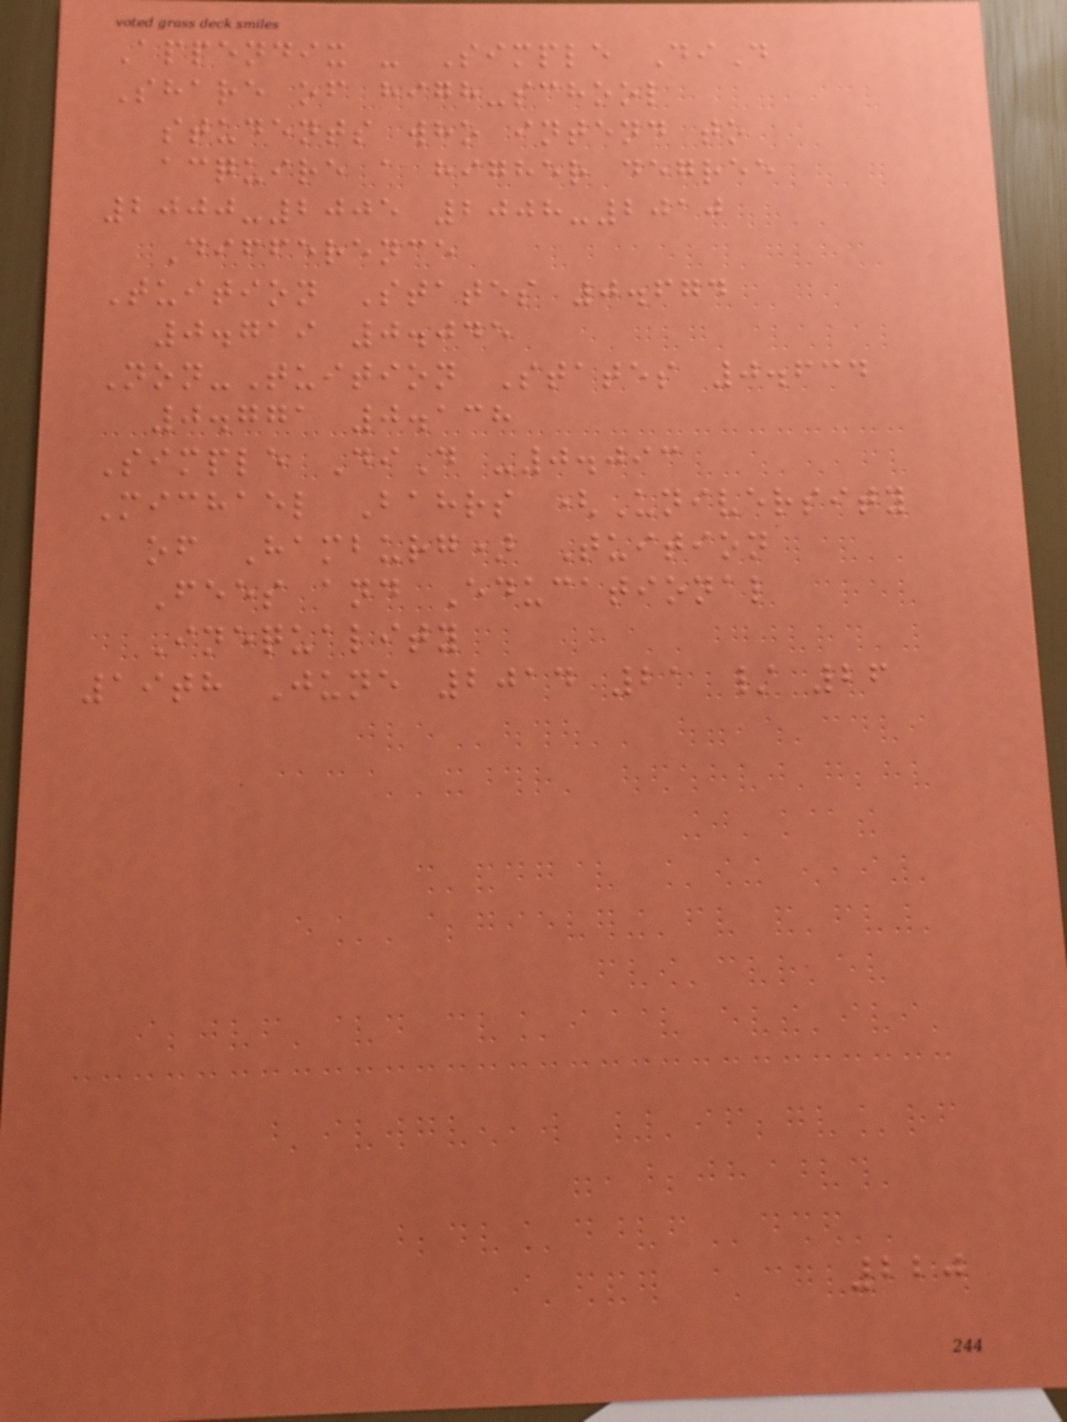Appendix - Simple DiD
Share of high-school
students who intend to
acquire a higher degree
2000-2005 2008-2010
Difference
Tuition States 0.674
0.719 0.045
Non-Tuition States 0.634
0.771 0.138
Simple DiD -0.093
Michael Bahrs (University
of Hamburg) Tuition
Fees and Educational
Inequality
19th June 2014 21 / 26
220
